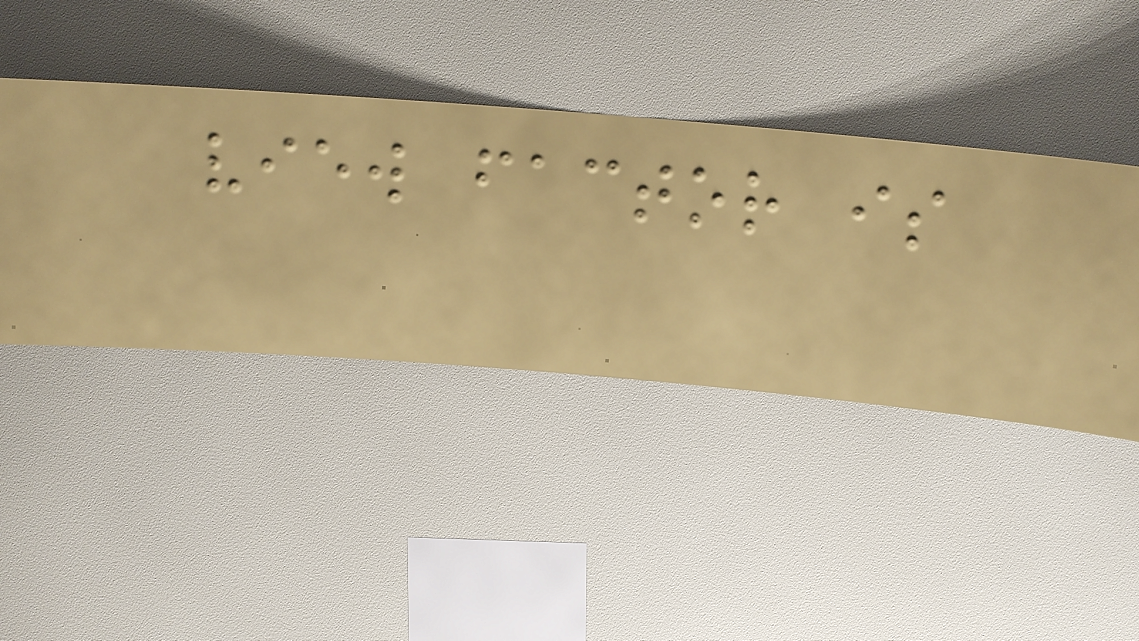view factor is
